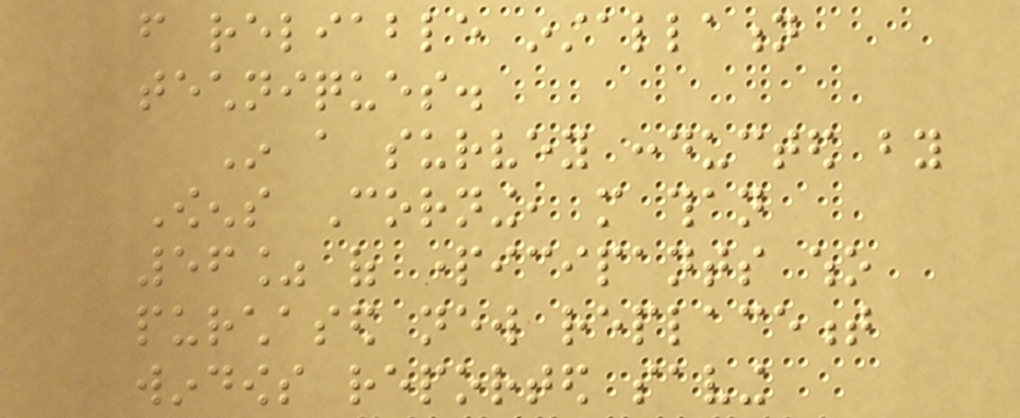from reliable installation
techniques.
In a survey conducted by
Owens Corning, more than
56% of participants who
purchased new replacement
windows reported saving
